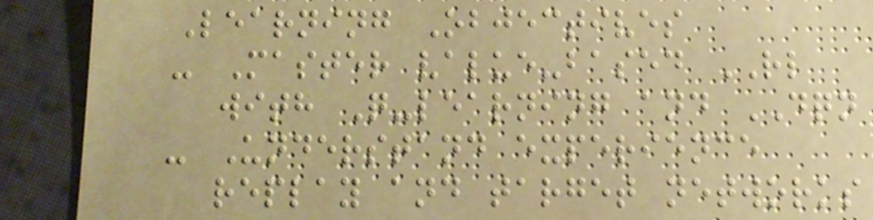Learning Objectives
- Master value-based RL
with Q-learning and DQN
- Understand experience
replay and target networks
